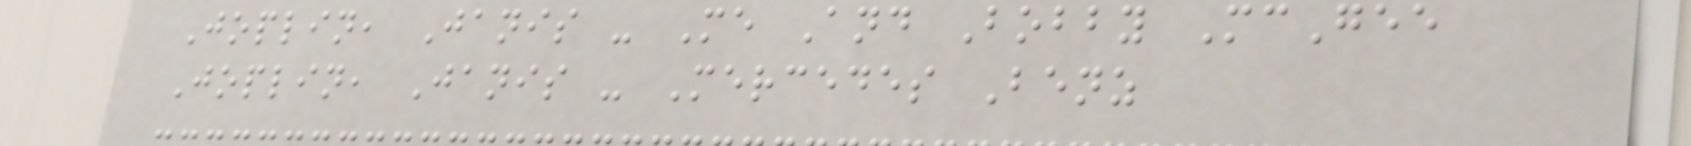Joplin, Janis - Me And Bobby McGee
Joplin, Janis - Mercedes Benz
